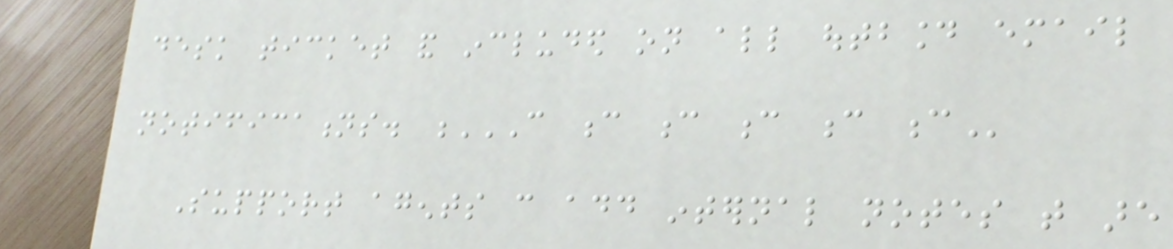desk ticket and included on all outbound email
notifications. C C C C C C
Support agents can add internal notes that are
